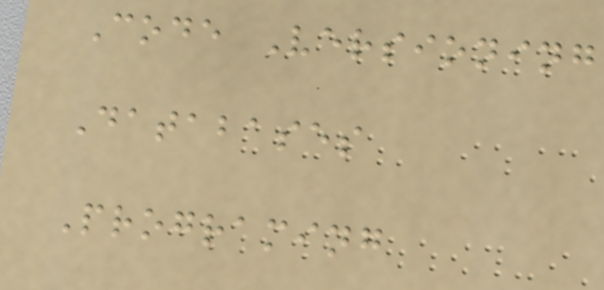Code Versioning
Databases
Programing
